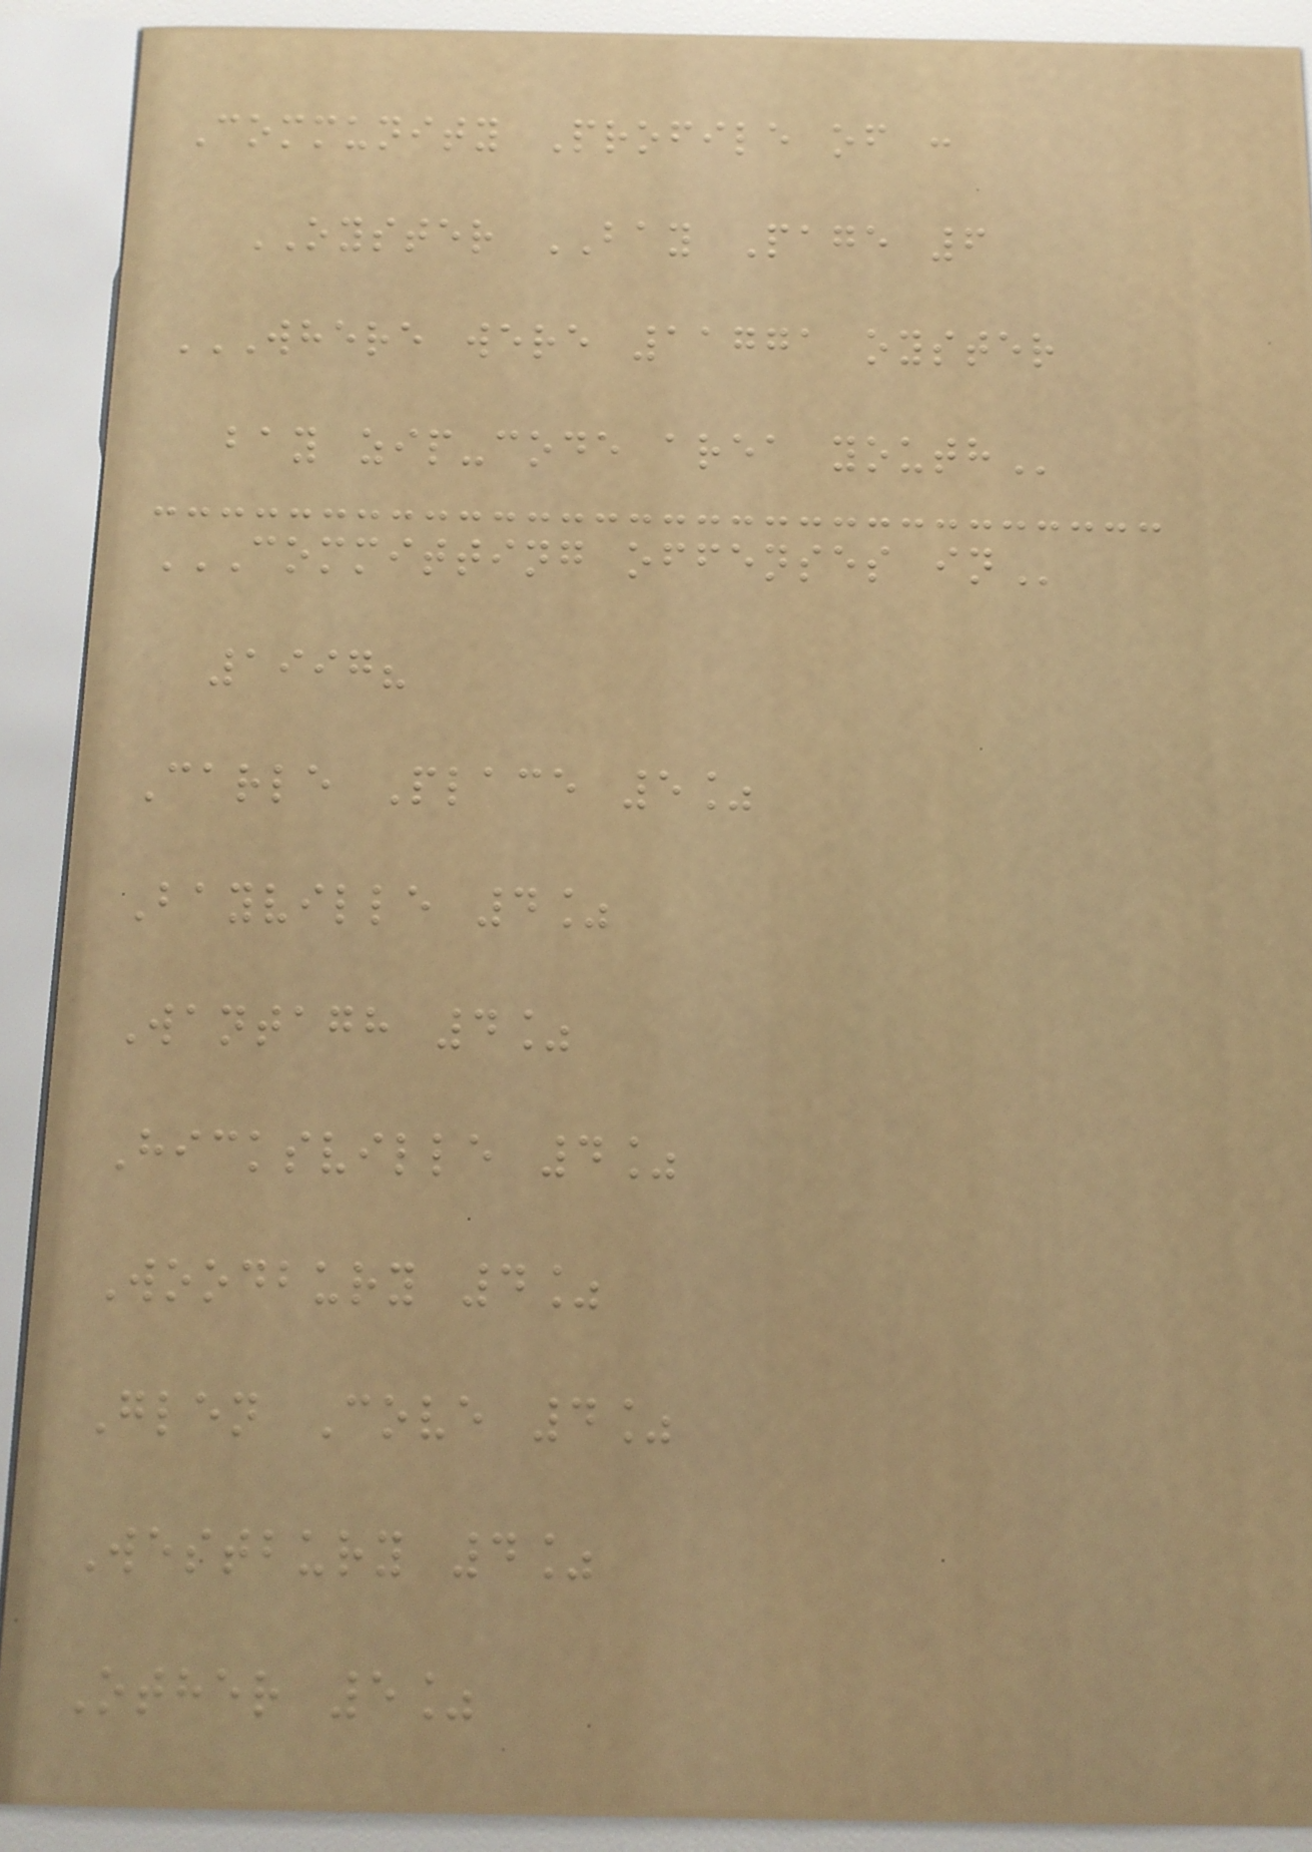Community Profile of :
OYSTER BAY Page 6
WHERE WERE 11771 OYSTER
BAY ZIP-CODE AREA YOUTH
COMMITTING OFFENSES IN
1997?
Carle Place 5%
Bayville 4%
Wantagh 4%
Hicksville 4%
Woodbury 4%
Glen Cove 4%
Westbury 4%
Other 5%
